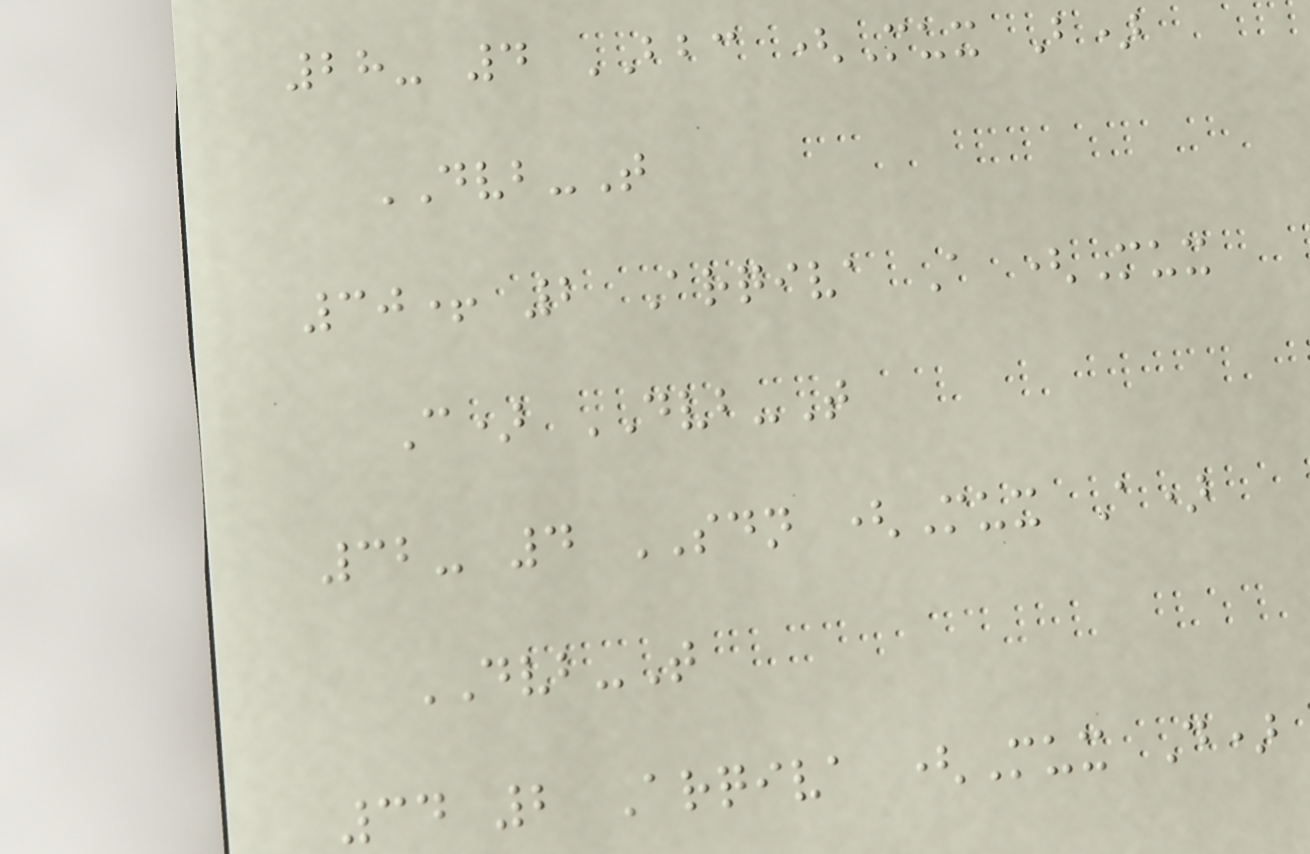28- 4 BBC (Mux B)
DVB-T
30+ 2 Arqiva A (Mux
C) DVB-T
32- 4 SDN (Mux A)
DVB-T
34 2 Arqiva (Mux D)
